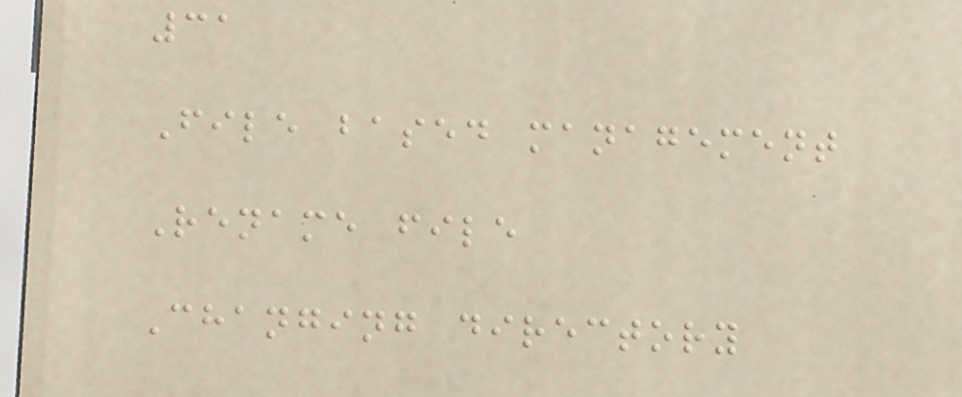31
File based management
Rename file
Changing directory
